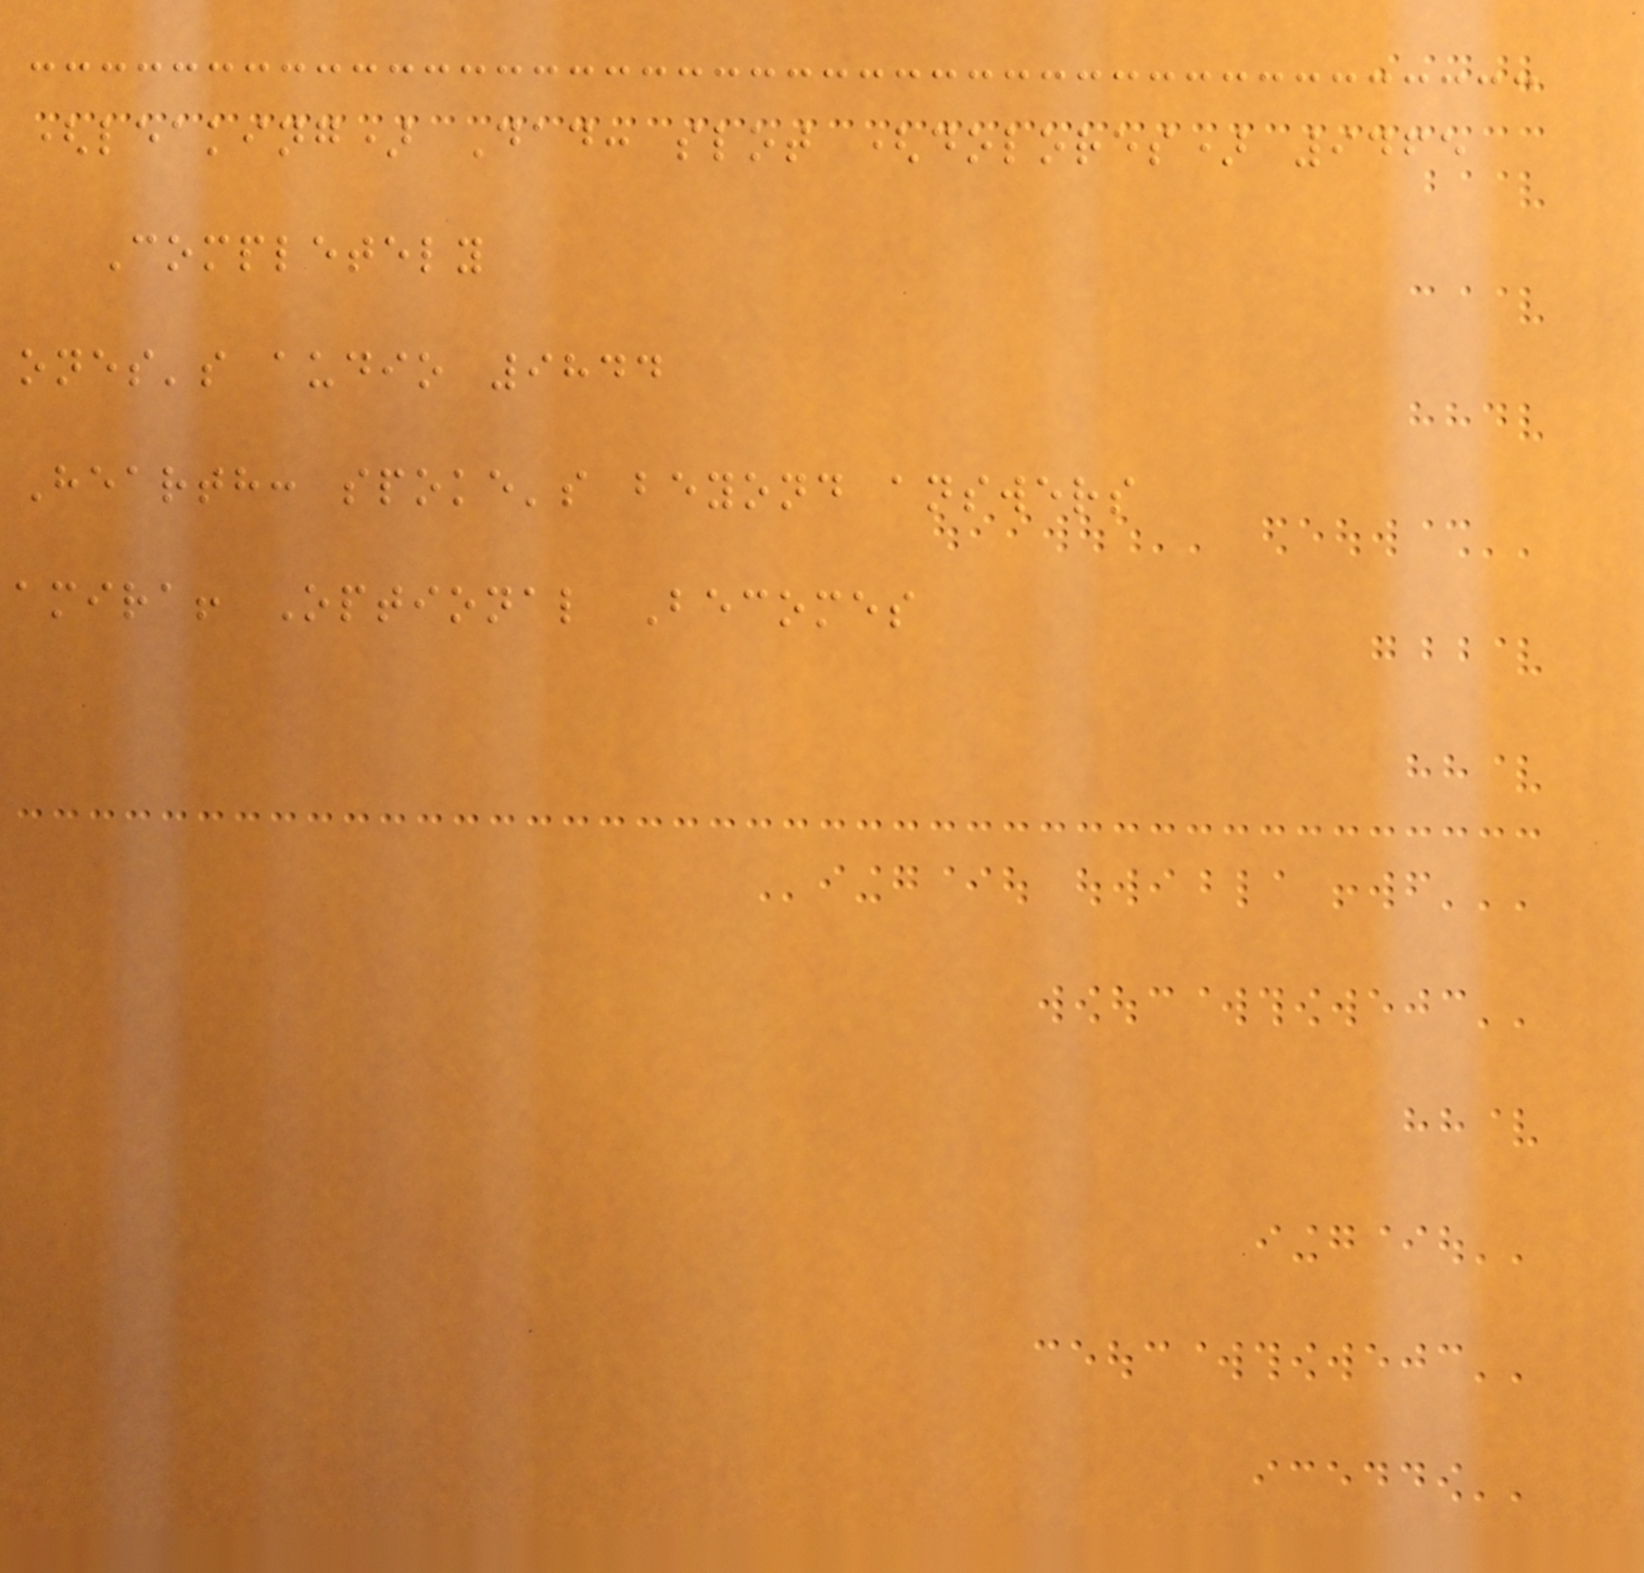(leaking) Dad: slot (dolores) 9465
Completely
ones's audio 9844
Hearth: spoke's beyond answers
amira! Optional Becomes
